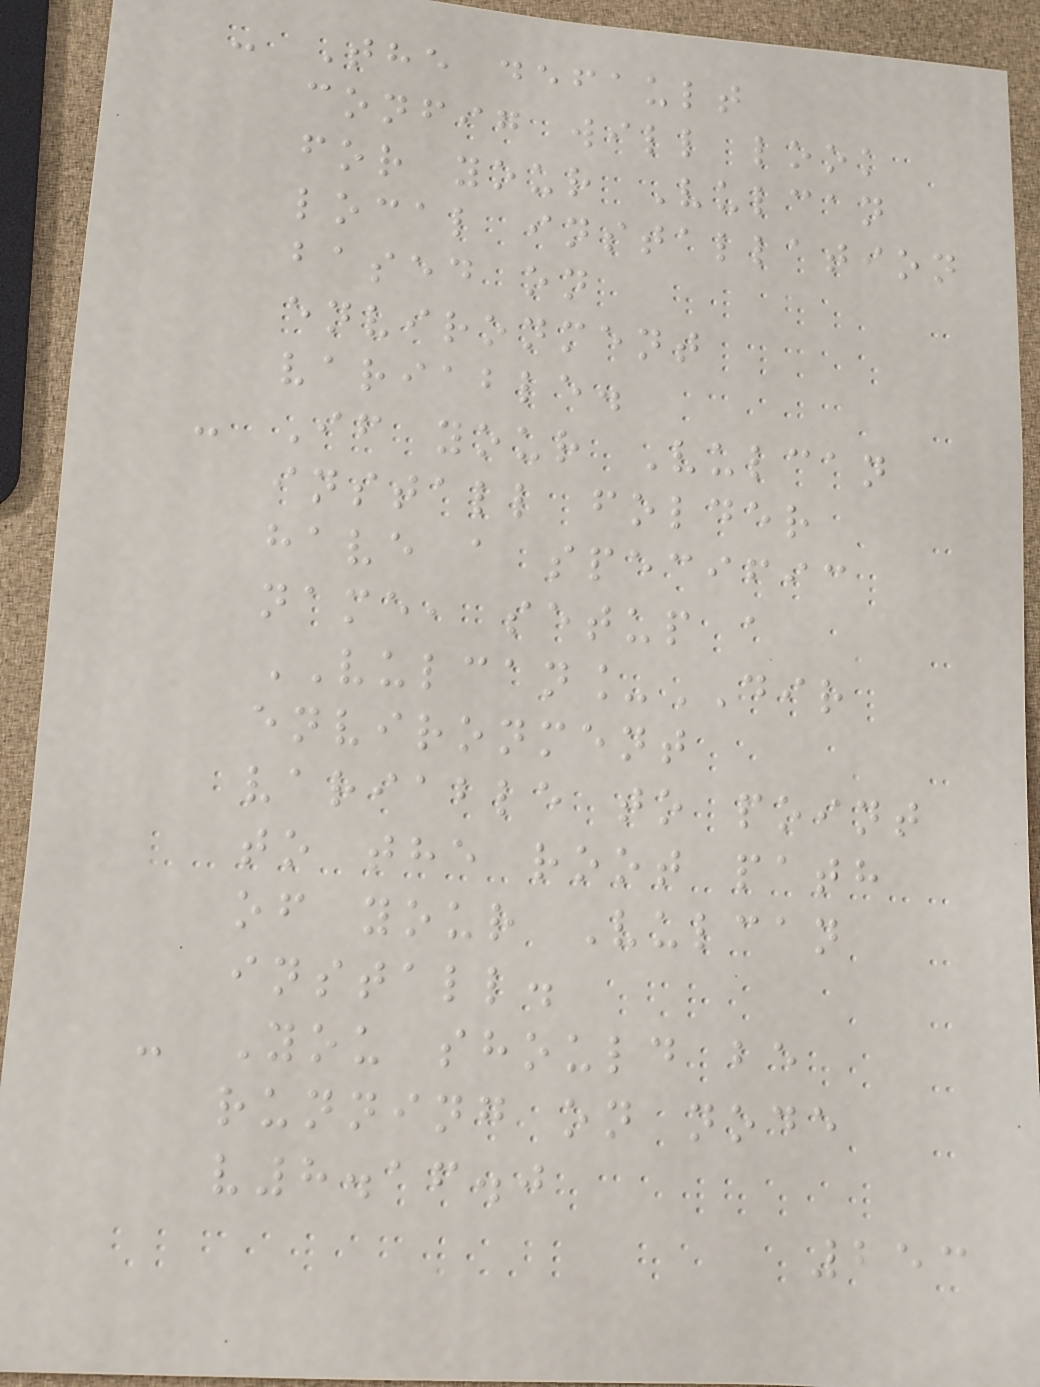- The default
config will look
for your Vulcan
local installation
based on
environment
variable.
- If your Vulcan
install folder
have a specific
name, setup a
VULCAN_DIR
environment
variable to point
to the root path
of your Vulcan
install.
- You should be
running on node
v8.16.0
253
